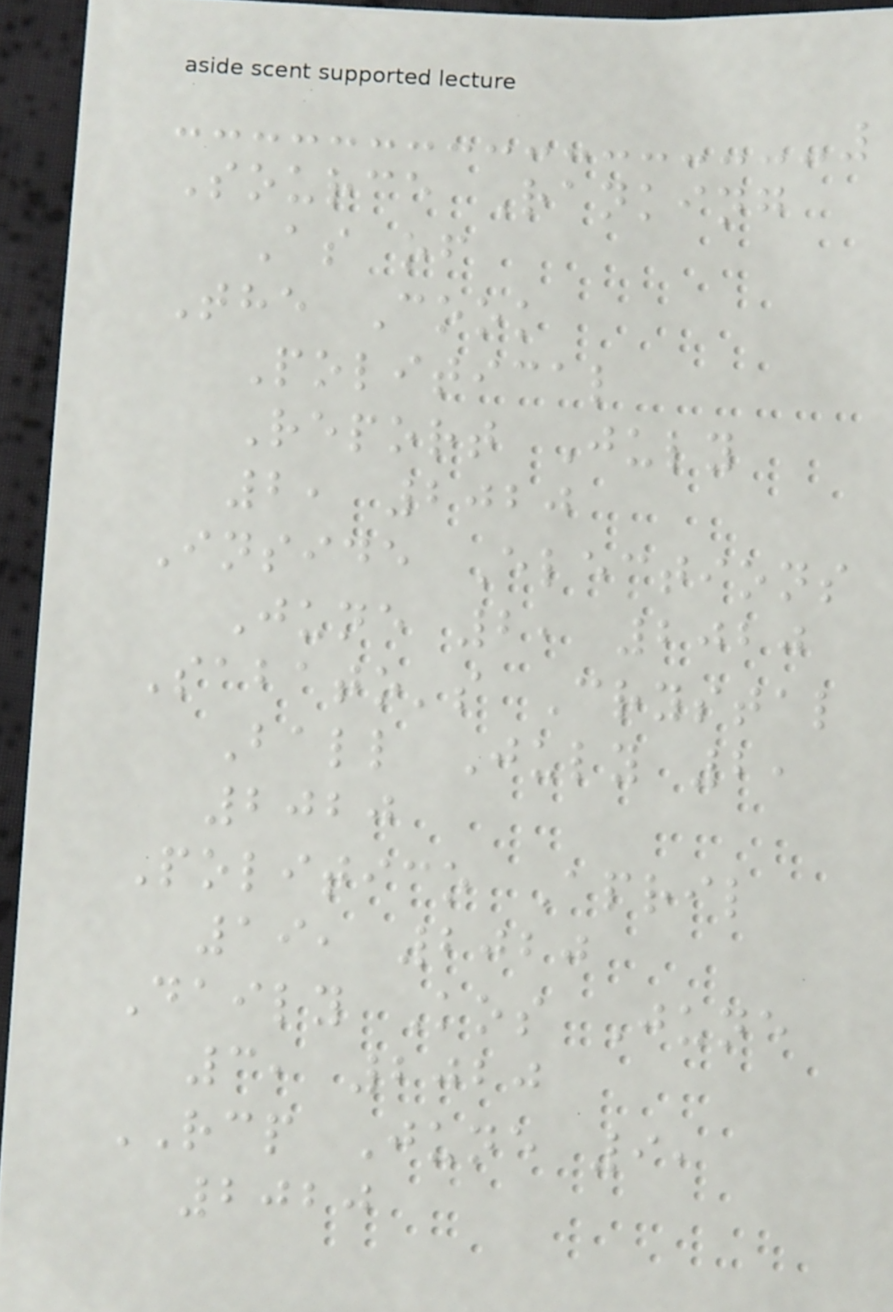Source Ranking
As of
The Cook
Political
Report July
2, 2020
Inside Elections
June 2, 2020
Sabato's Crystal
Ball July 2,
2020
Politico April
19, 2020
Daily Kos June
3, 2020
RCP June 9,
2020
